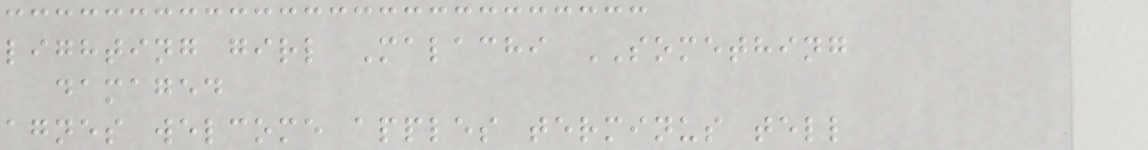lighting girl Malachi SOMETHING
damaged
agnes welcome apples terminus tell
